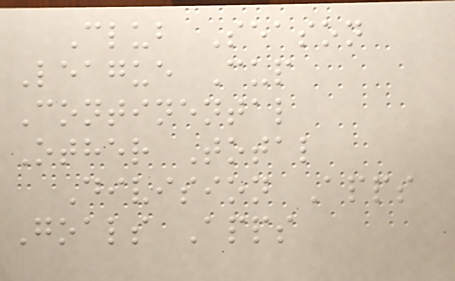Club Season
League Cup
Continental
Other Total
Division Apps
Goals Apps
